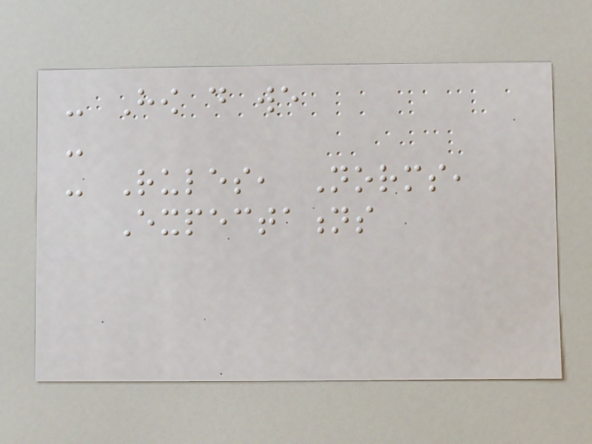- How do we
-
- Rules, Norms,
Expectations
